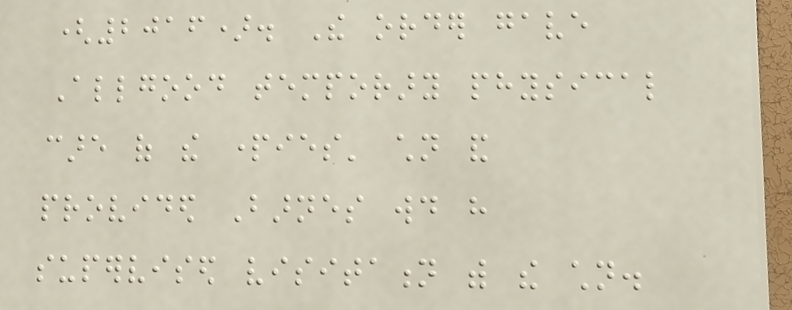(2016). The order gave
Allgood temporary physical
care of the parties' children and
provided Barnes would have
supervised visitation with the children.
